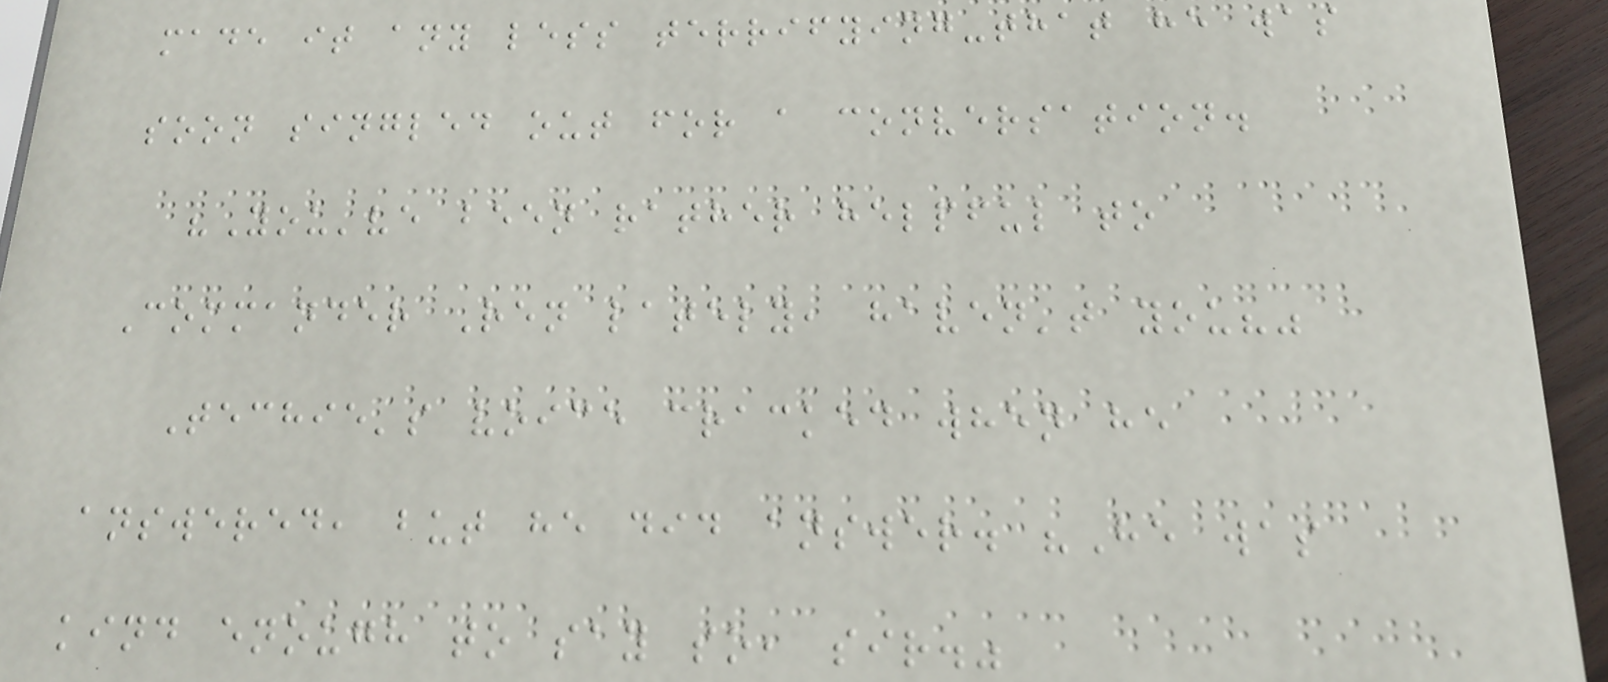made it any less terrifying-that he was
soon singled out for a conversation.
"You've been rather helpful to
Commander Ren lately, haven't you?"
Techie's voice cracked when he
answered, but he did answer. "He was
kind enough to say so, sir."
